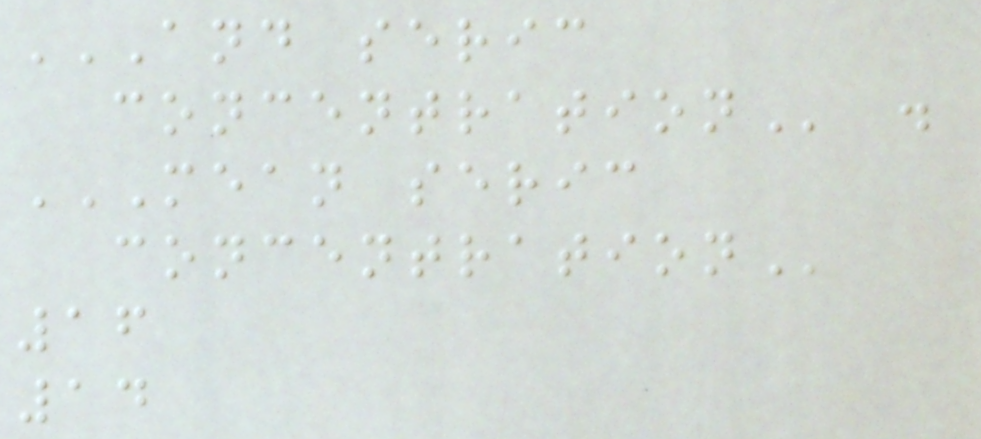AND SERIC
CONCENTRATION .
MEAN SERIC
CONCENTRATION
16
14
